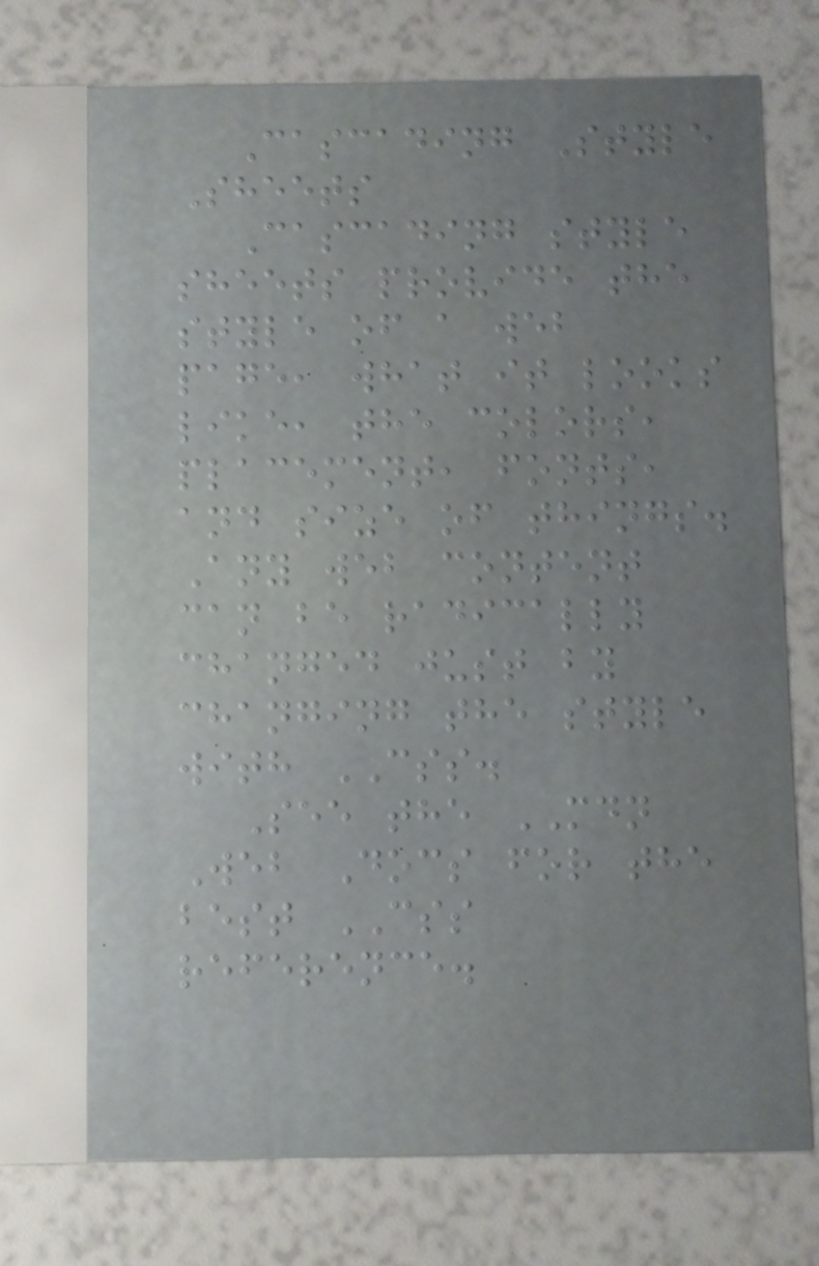Cascading Style
Sheets
Cascading style
sheets provide the
style of a web
page, what it looks
like, the colors,
placement, fonts,
and size of things.
Any web content
can be radically
changed just by
changing the style
with CSS.
See the MDN
Web Docs for the
best CSS
reference.
